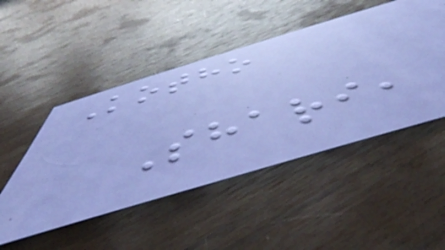Kotho
Shari,
